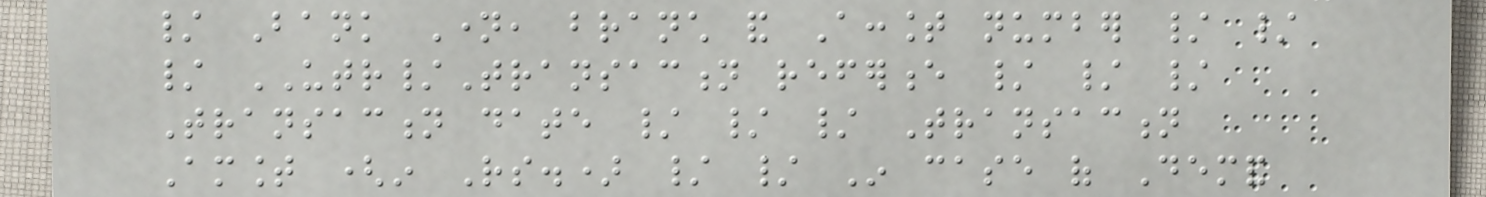/ Bank Name, branch and Account number / /
/ UTR/Transaction reference / / /
Transaction date / / / Transaction
Amount (in Rs.) / / In case of Demand
